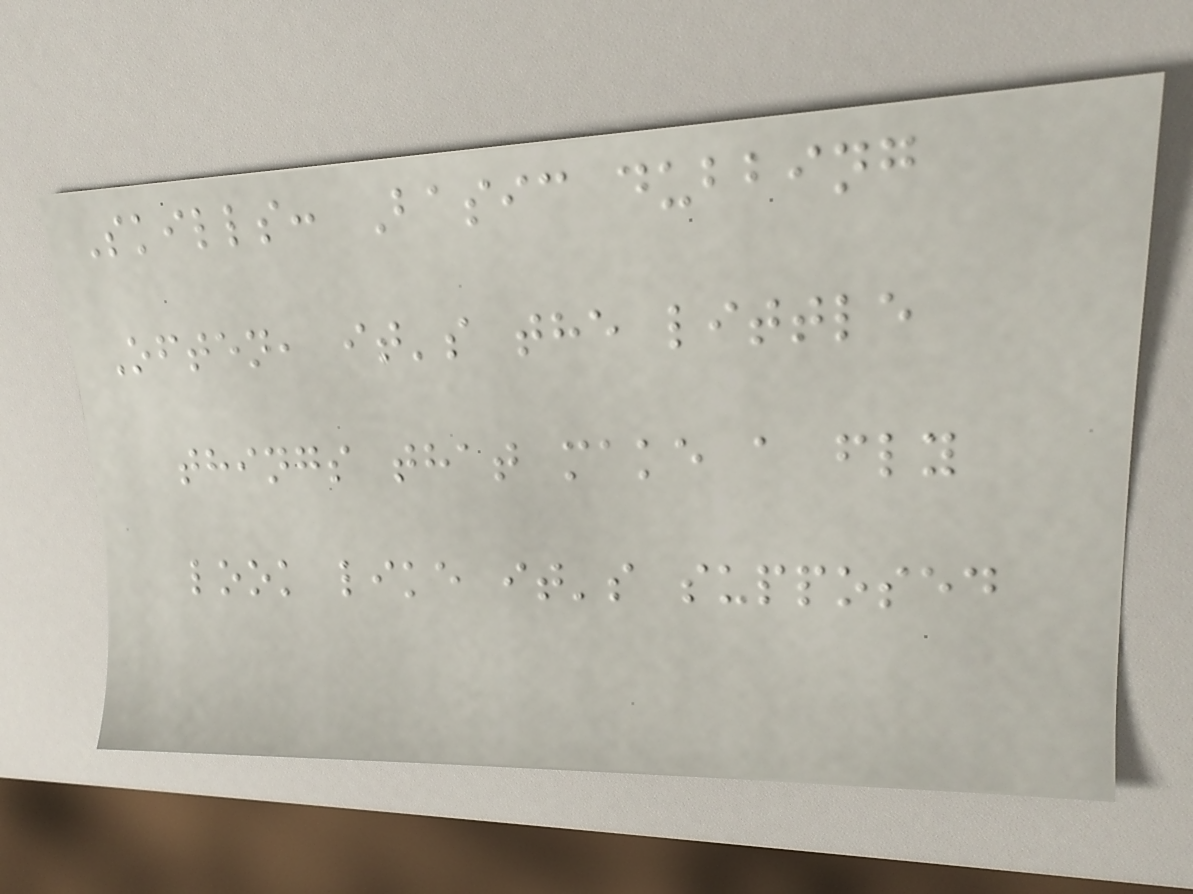Skills: Basic dubbing
Often, it's the little
things that make a fly
look like it's supposed
